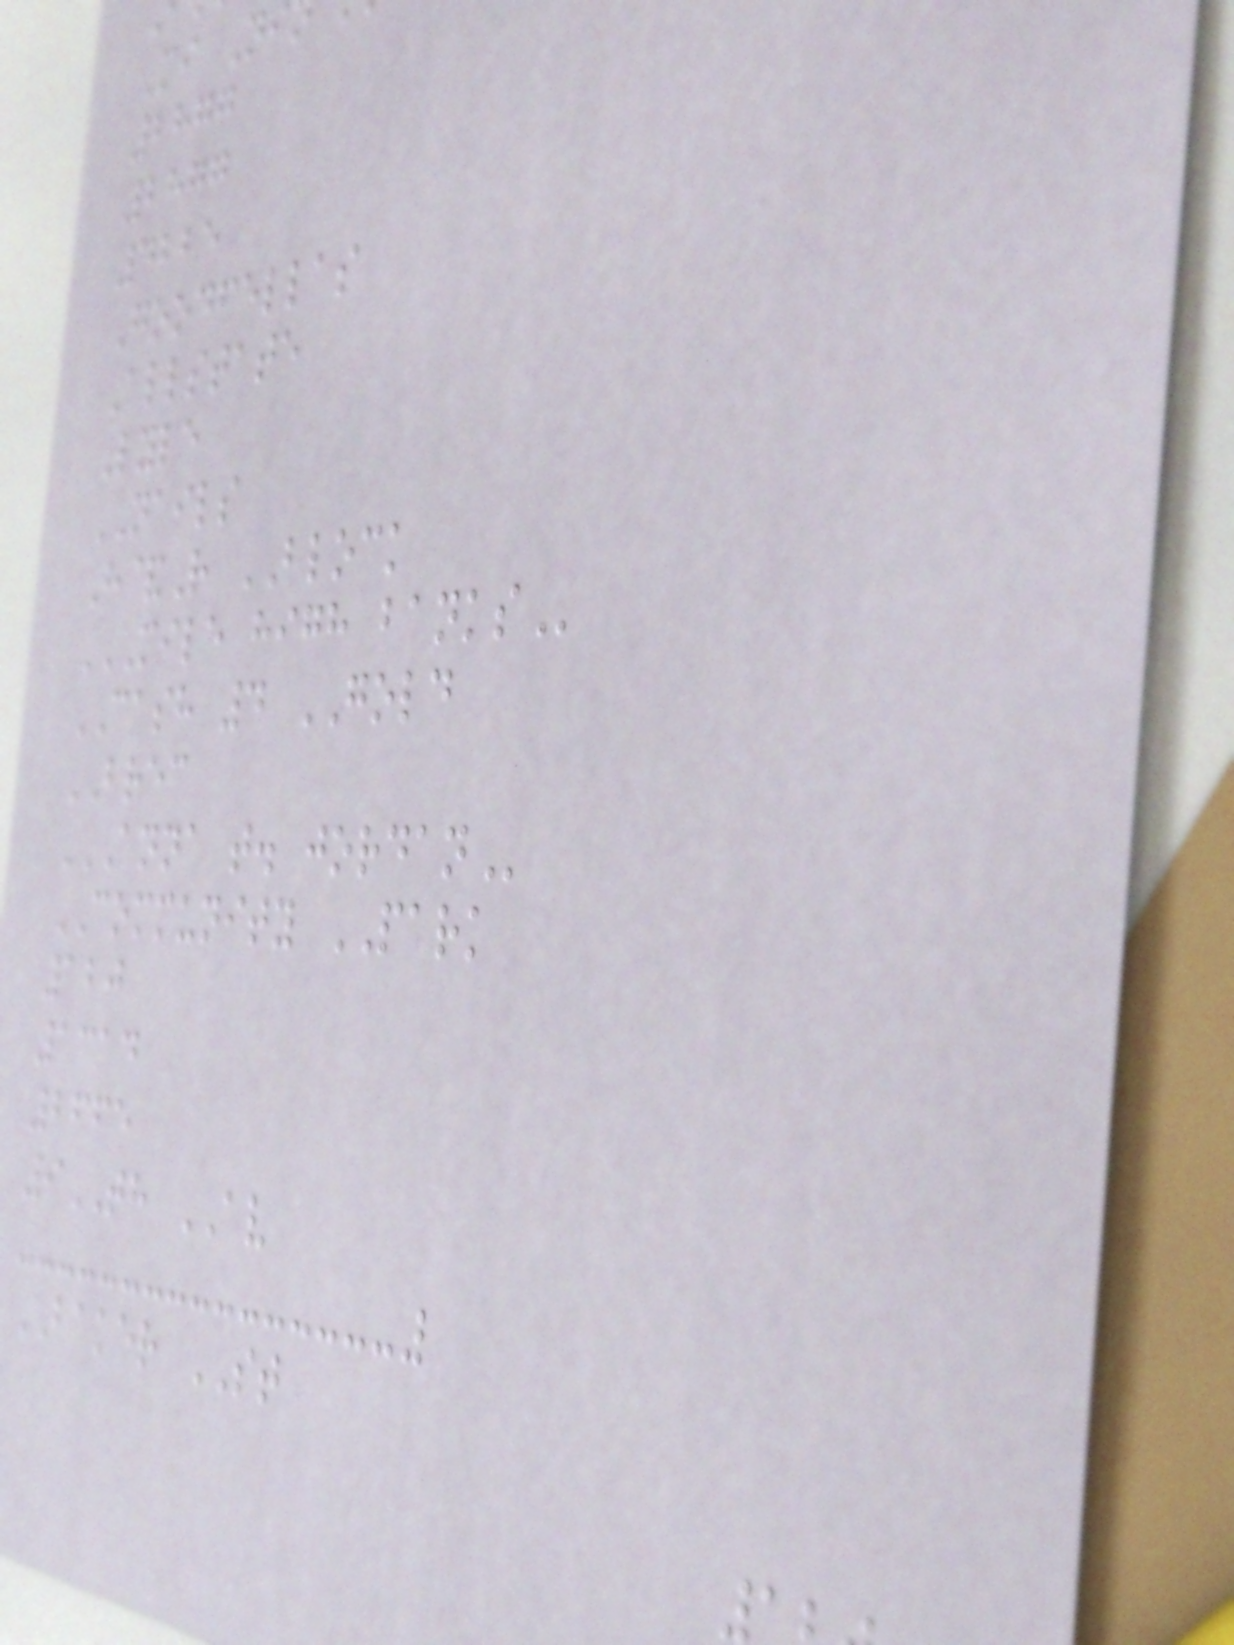Mi Ni
2877
2877
4225
Goodfellas
Allstate
Lyle
NAILS
H&R BLOCK
MILE HIGH BANKS
CASH 4 GOLD
BREC
ANNA T. JORDAN
COMMUNITY PARK
120
1314
2665
9TH AV
BAKER ST
